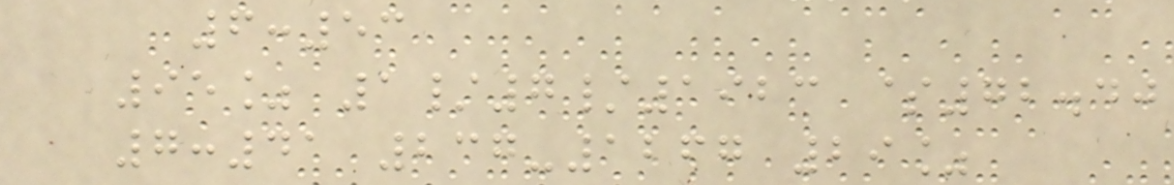6:53
95% 1/7/1923 $72.40
7:41 237-1267 29%
